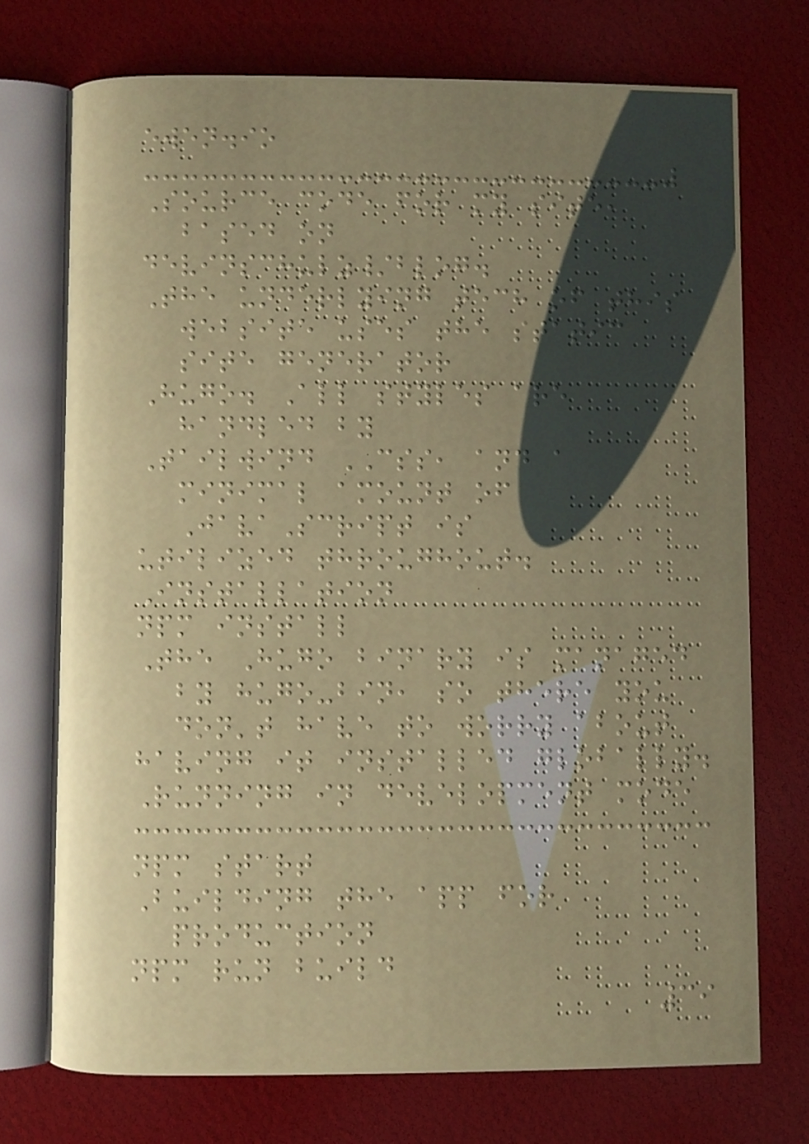ewen.io
Source code for my site,
based on
devinschulz/blog.
The underlying tech of this
website uses the static
site generator
Hugo. All styles are
handled by
Tailwind CSS, and a
minimal amount of
JavaScript is
utilized throughout.
Installation
npm install
The Hugo binary is managed
by hugo-bin, so there you
don't have to worry about
having it installed globally.
Running in development mode
npm start
Building the app for
production
npm run build
39
